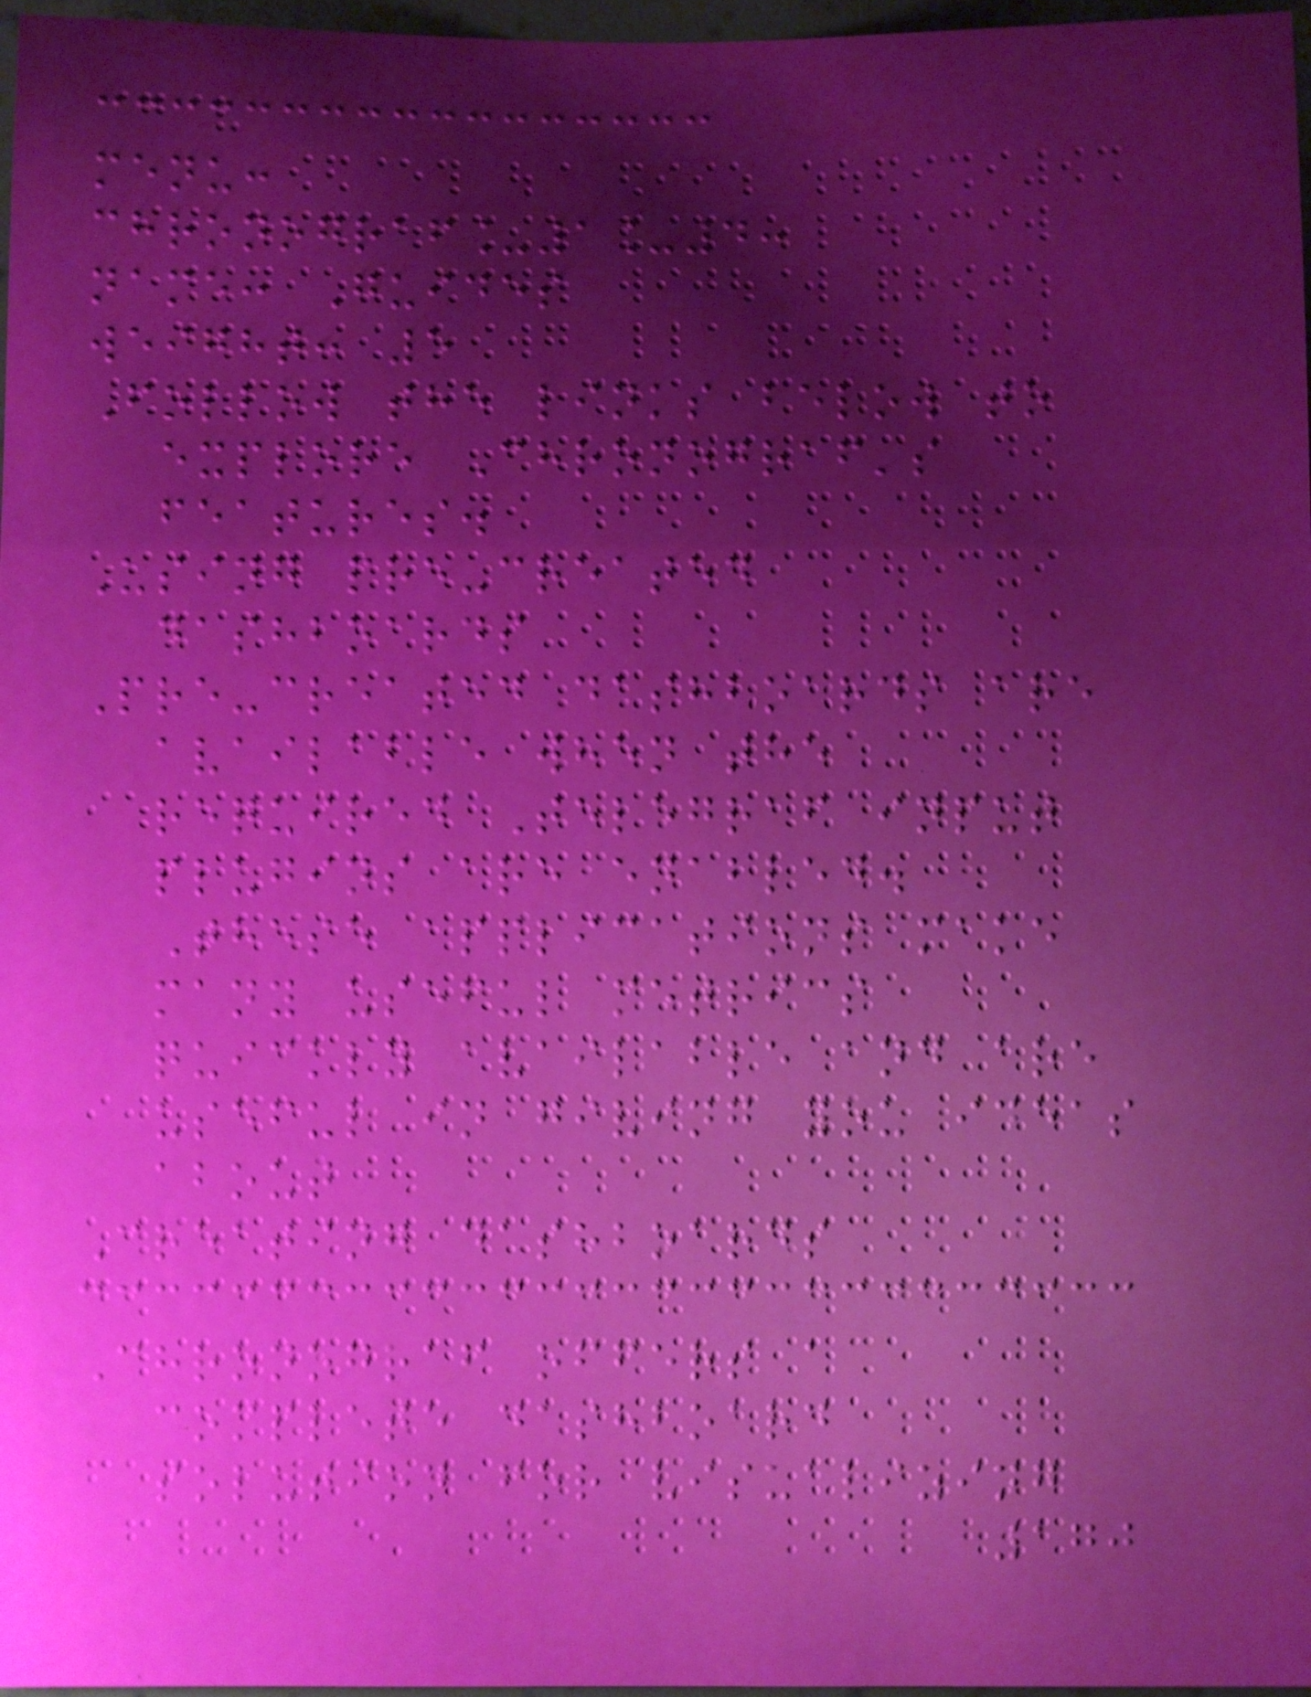menu:
chronograf_1_4:
name: Guides
weight: 5
Follow the links below to
explore Chronograf's
features.
Using pre-created
dashboards
Pre-created dashboards are
available when the
required Telegraf input
plugins are enabled.
These applications make
many useful metrics
quickly available and are
useful in giving you ideas
about
Creating dashboards
Chronograf offers a
complete dashboard
solution for visualizing
170
